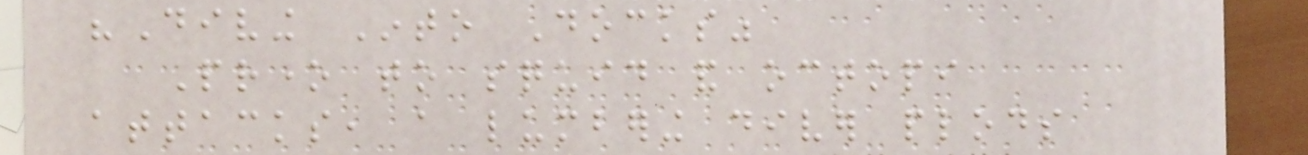"Diving Into Docks"
Prone to squid and octopi
attacks, a lumbering diver plods
